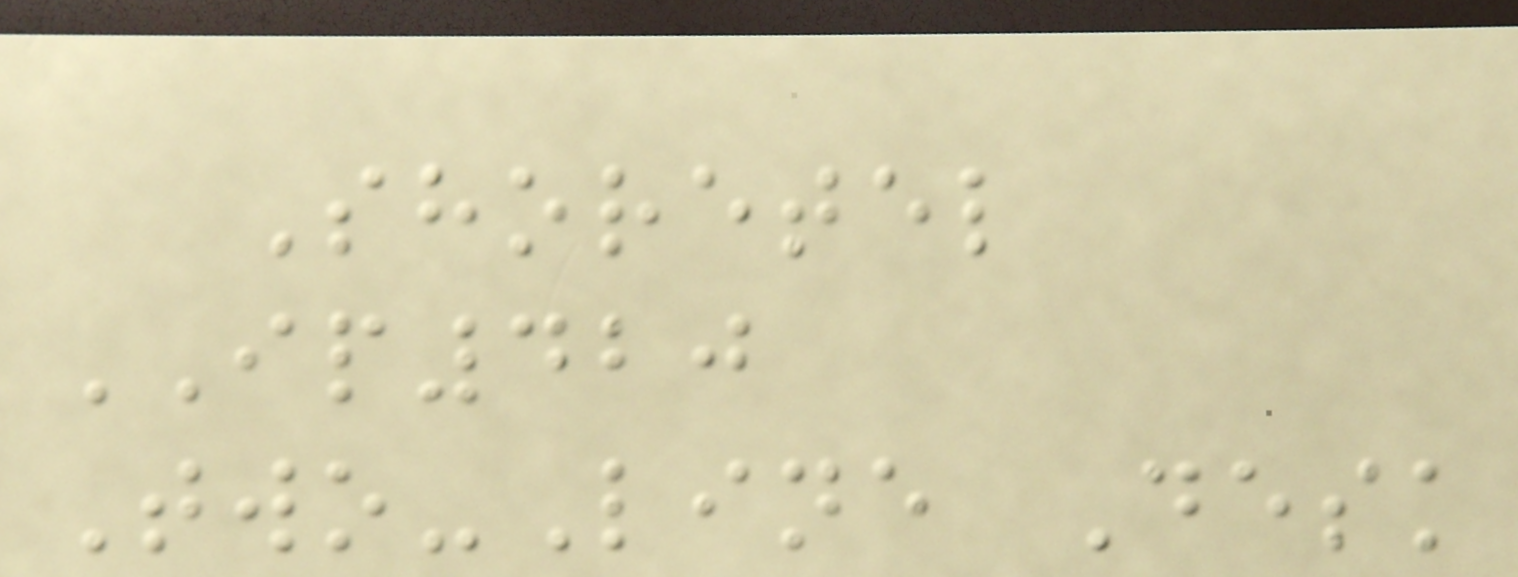Shoretel
IP420
Two-Line Desk
